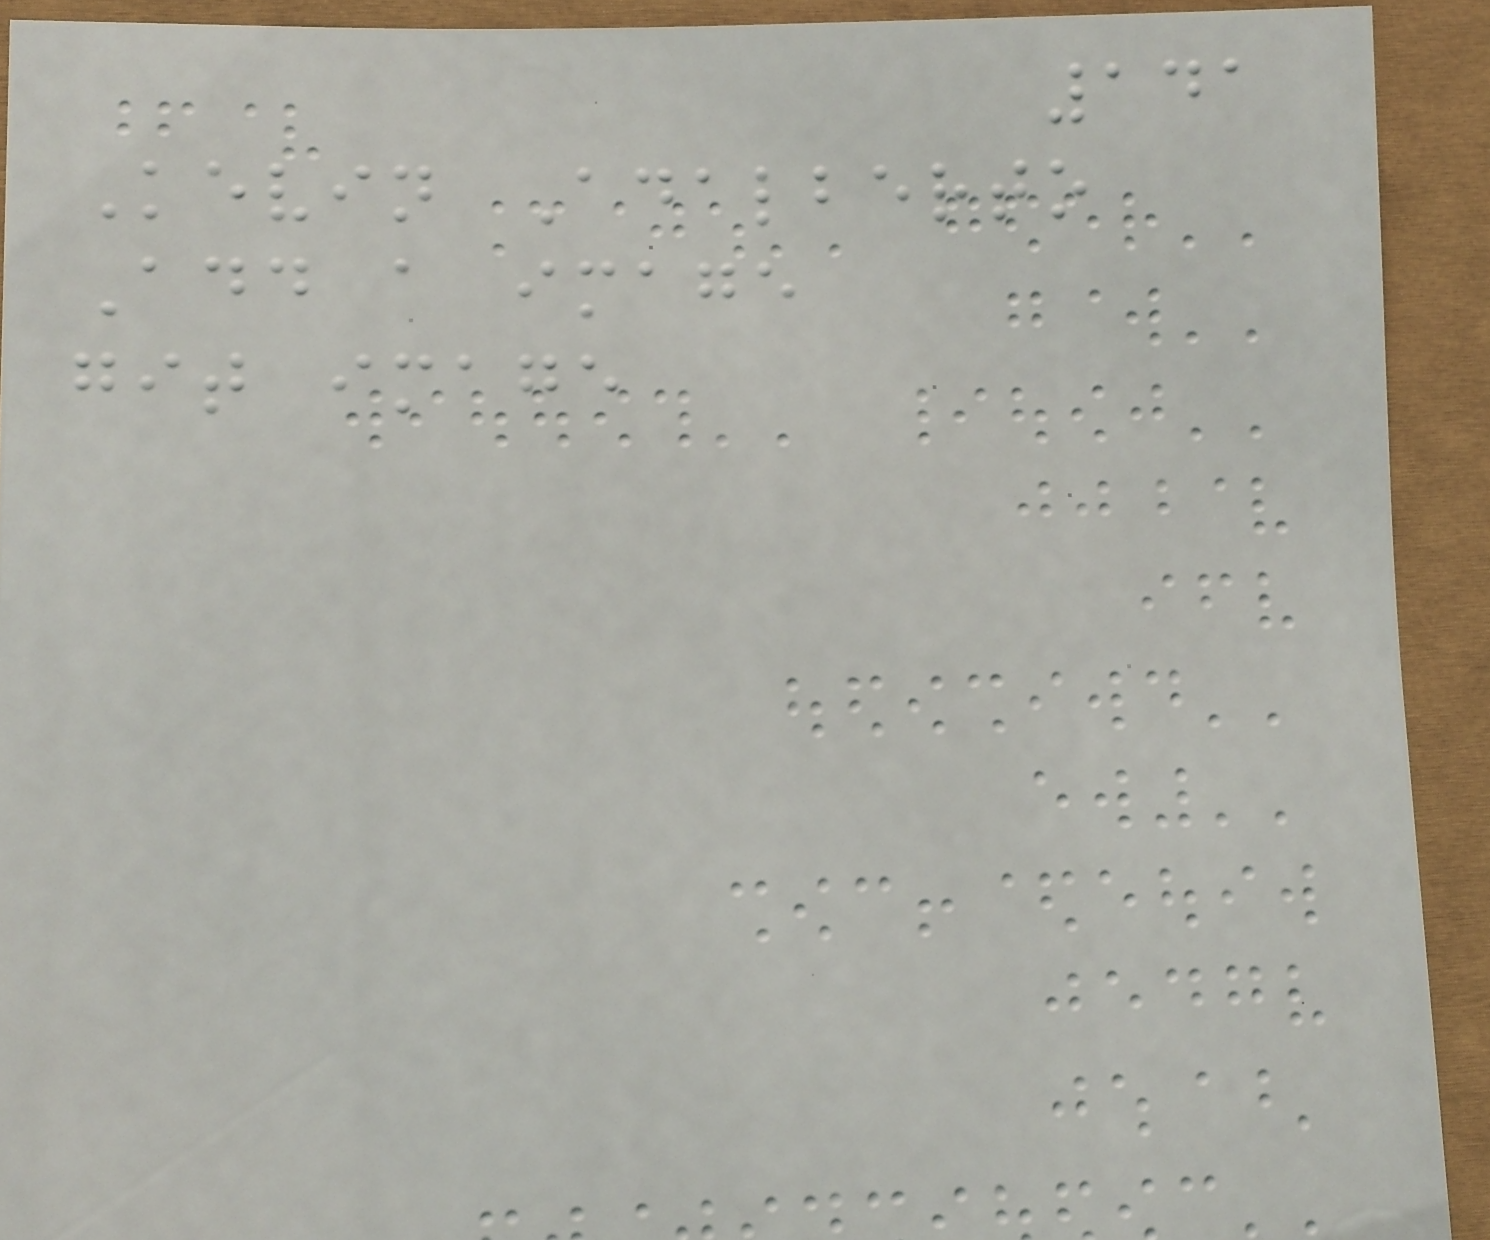141
Kevin Adalberto
Add a image
git image
